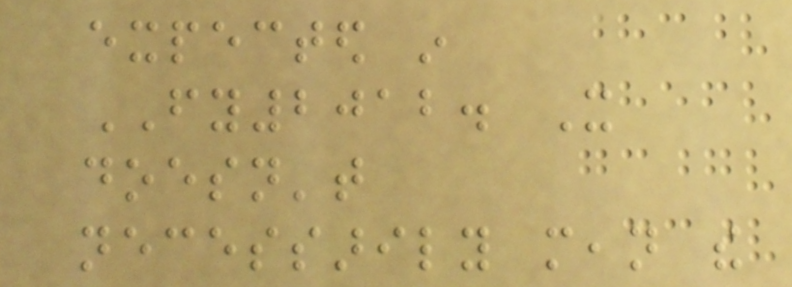expected in
FY2012. It
doesn't
necessarily mean the
